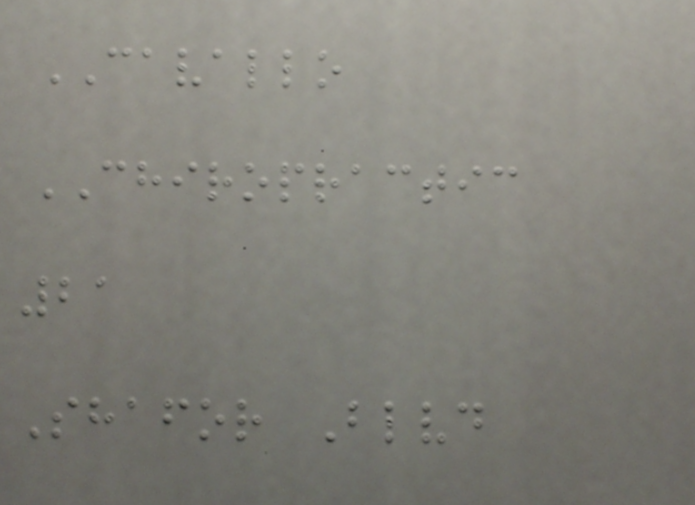CAVALLO
CHIROPRACTIC
21
Shafor Blvd
